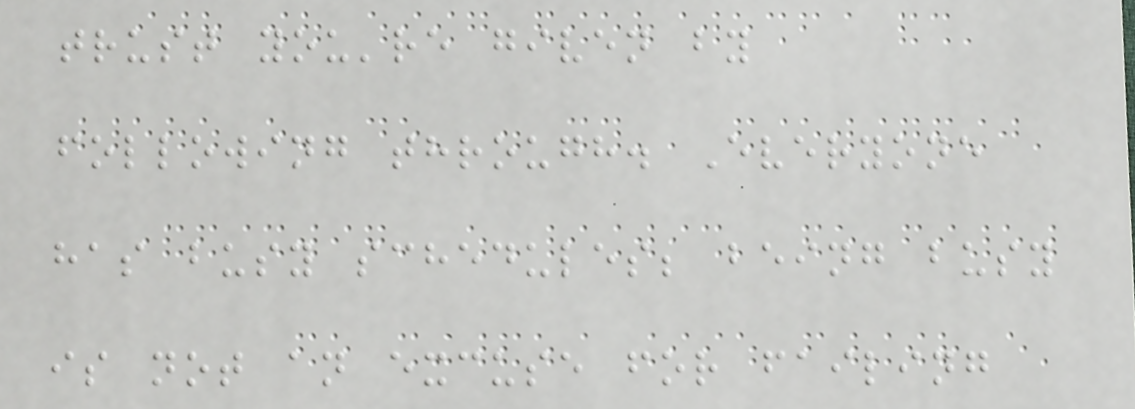trust you're given by
following through. Everyone
has busy schedules; being busy
is not an excuse for failing
